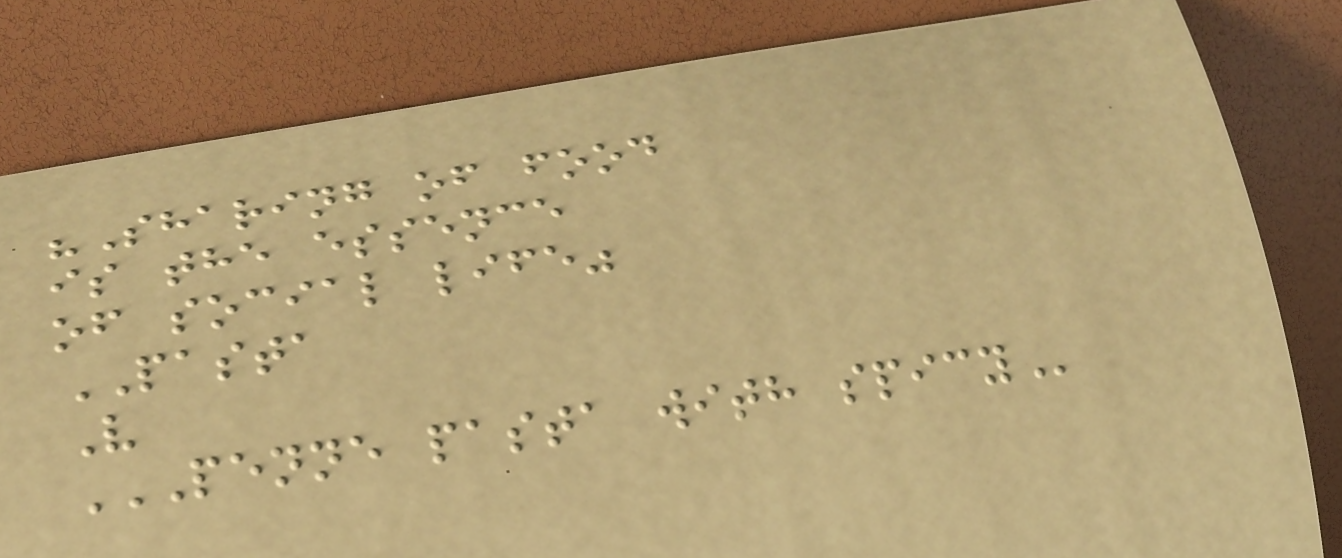"Sharing of food
is the essence
of social life"
PASTA
V
PENNE PASTA WITH SPICY
